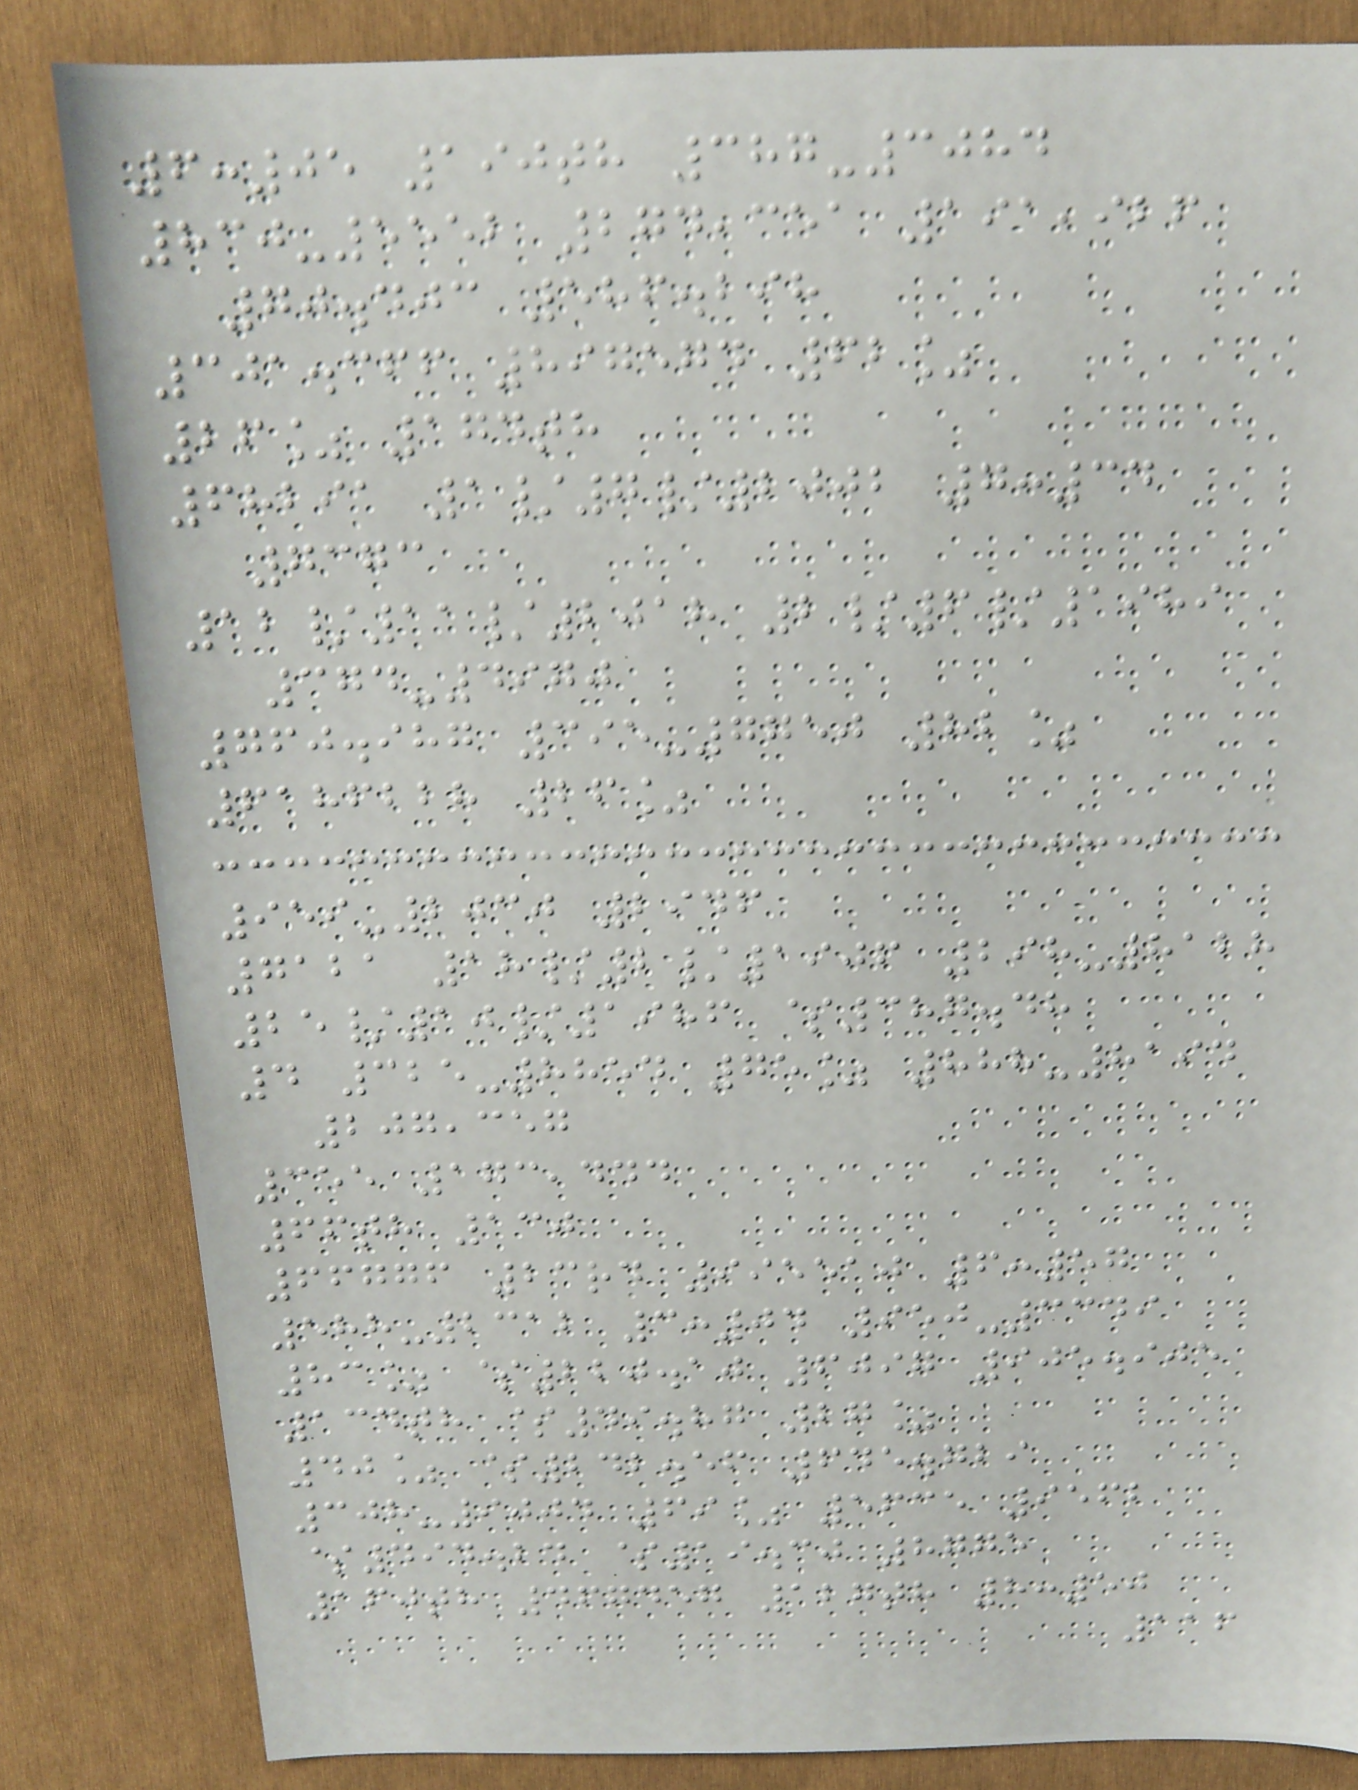6:05 190th 387-3084
830-5552 274,351 191,926
70.403 586.298
301.366 897574 62%
26% 174th
68291 1/7/2002 7:34
7373
12/11/2018 2/6/1989
374-4970
760.987 395-7750 82%
6186228 26%
959-2030 2946
7121 18/2/1906 298-8128
25/10/1986 $387.48
4 325-8854 75% 888-8194
207,357
355 173,444
66th 130
66776 23rd 995510 6:57
588-2312 3:04 950-3349
83% $220.10 6097 905.905
134th $49.87 27%
40% $242.56 645.729
308-9004 69% 5635 9562
$494.24 $19.30 8775
160th 467457 127th 8:50
116
